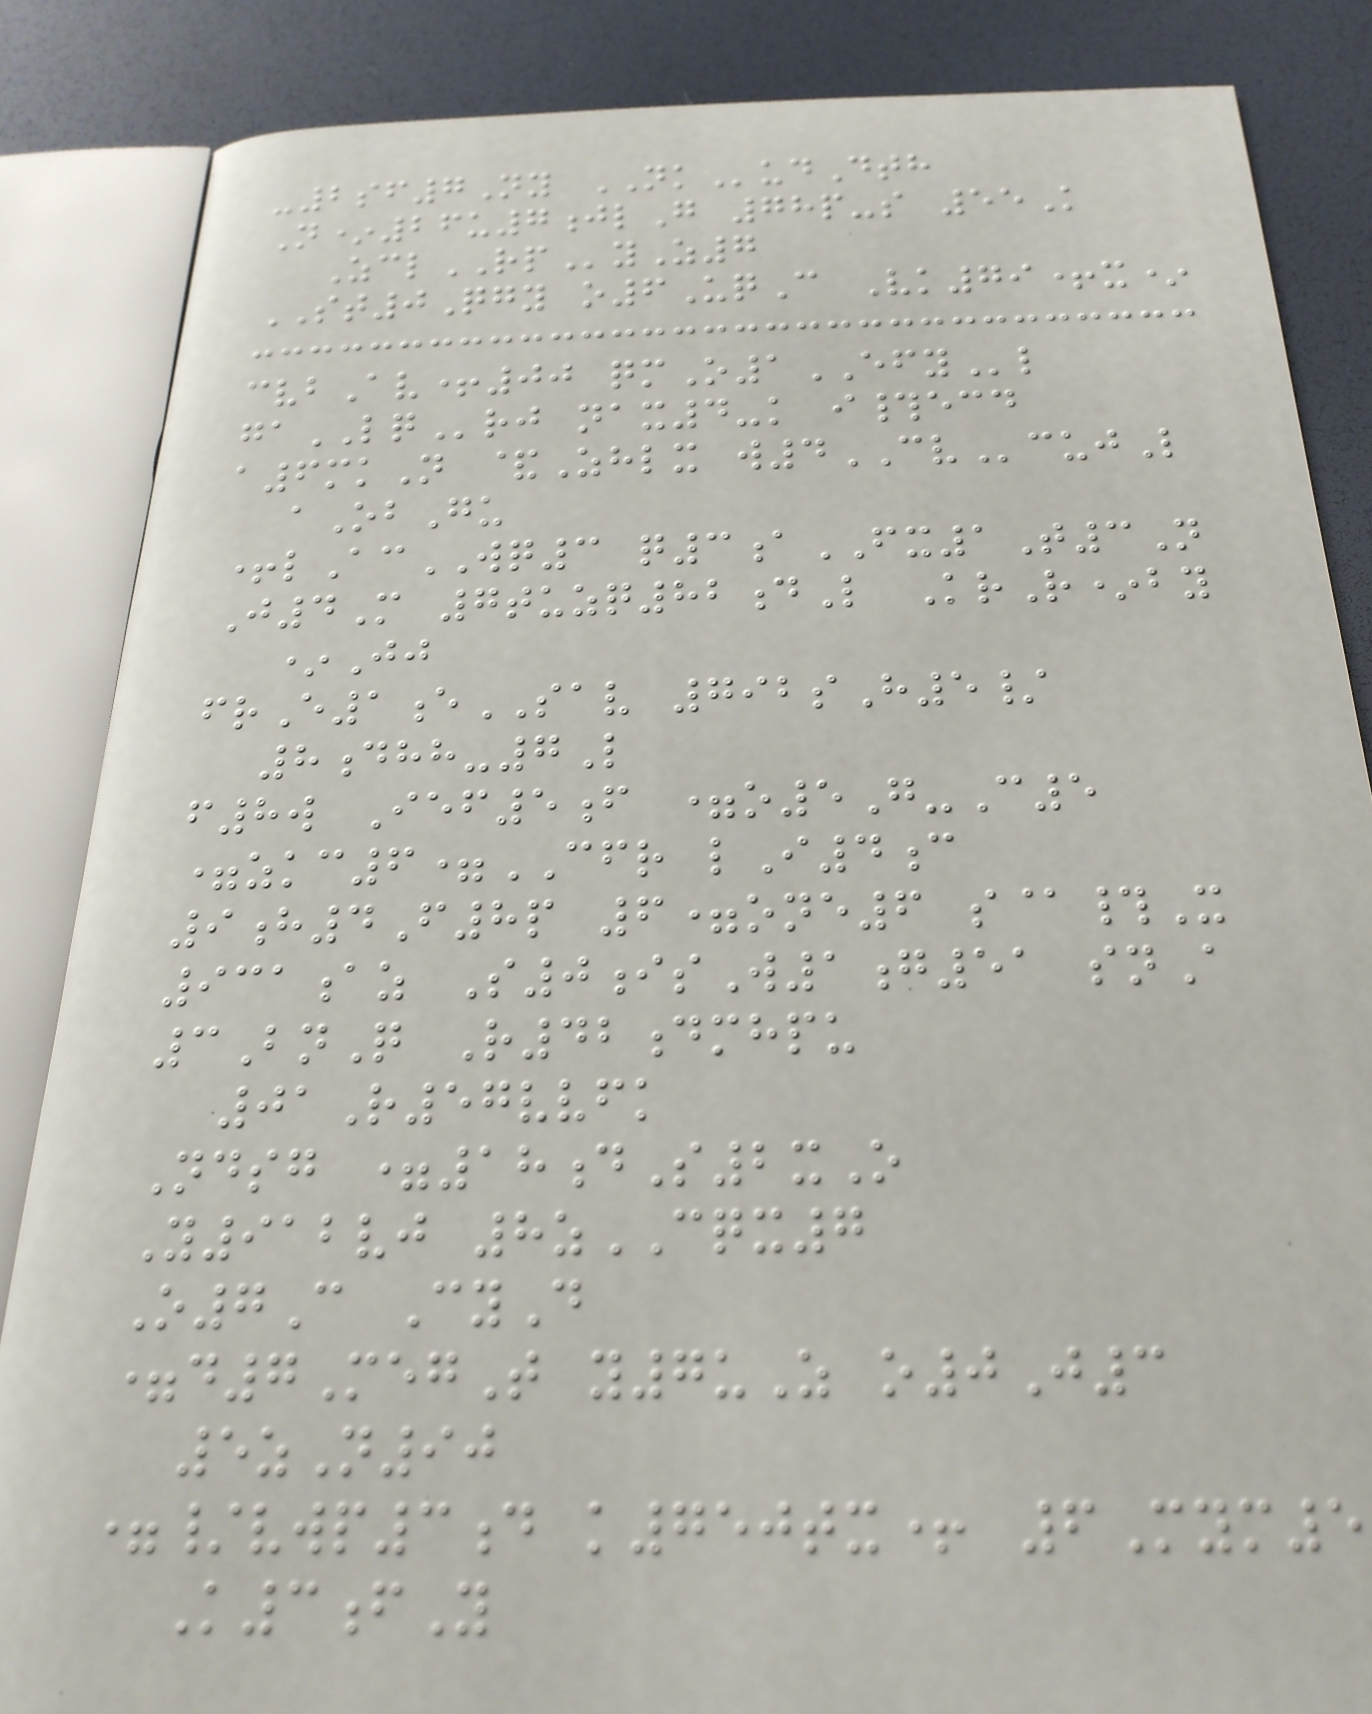-2sf7Ny NKudDth
N*26u7jlG 78p-s 55K
ZclRPyZ7
ST0Qgy o6UqC Vk79+x*
cvbAv+00 qmO1EFYl
gaLQrj nax4-k i#ecd
a6mkN &Zhlx w4CVcujL
aObGu
+lAcWQ3 q3aFX1T3N
J4M 7tuzq82dL KrR*by
*Jj
frE1eSAV 792sH5/
8dhh-7L
f8w Ief5f =o5G-C5
=zkc6=CFR lI4c
9h4F8p 6=one6 s@#X
931az S0isW1g51 snA
3BnQ R42dmhpu
01R57vvfk
Ndsg =18dS2xO
Y912vj 8zCQX7
O7C CyD
=d7MegT y7uZ o0J3
5zN90
=/vwp3d k750tx+ 6Mym5
K3fY
